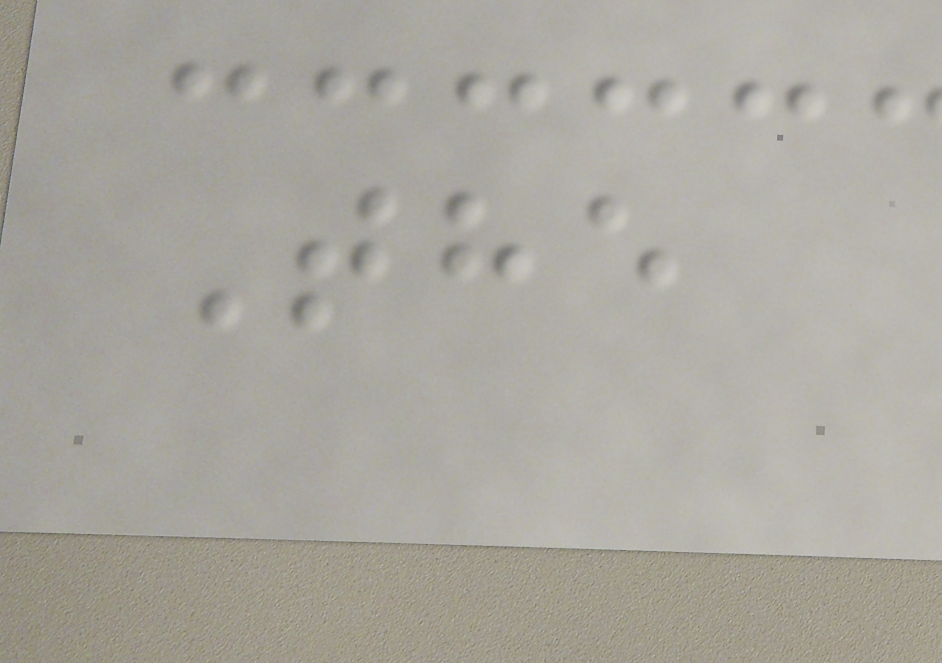The
